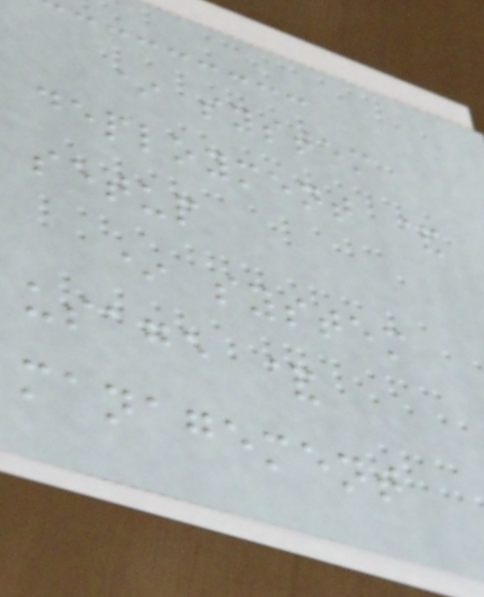* system
deployment &
setup
* system
usage &
management
